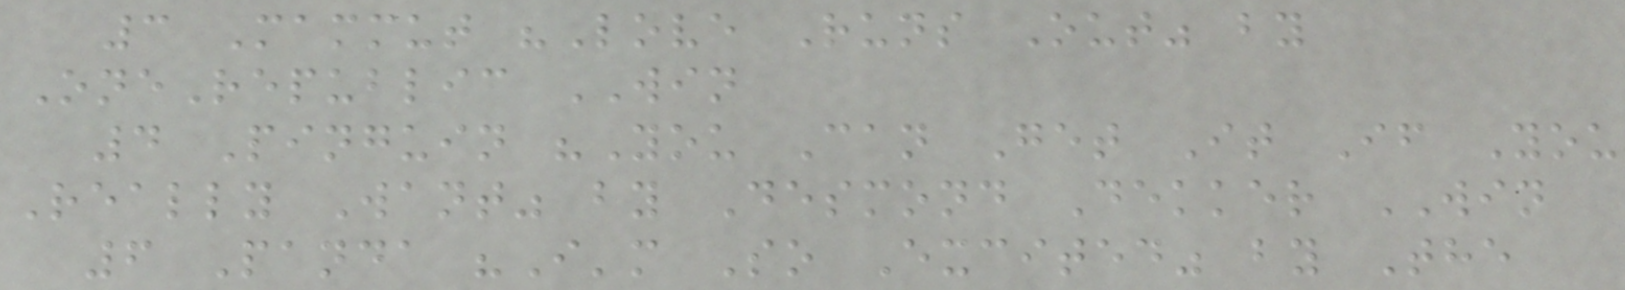3 Mammut "Love Runs Out" by
OneRepublic WIN
4 Pinguin "You Can Get It If You
Really Want" by Desmond Dekker WIN
6 Panda "I'm So Excited" by The
